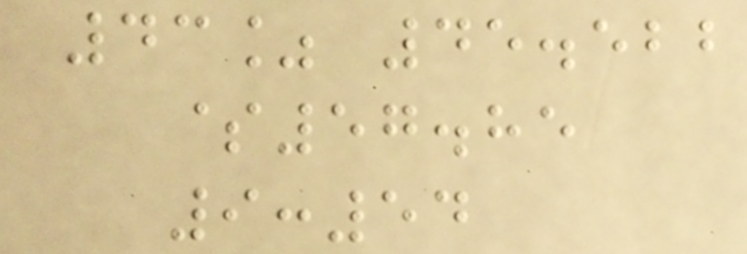43% 45.522
$57.85
9:54
